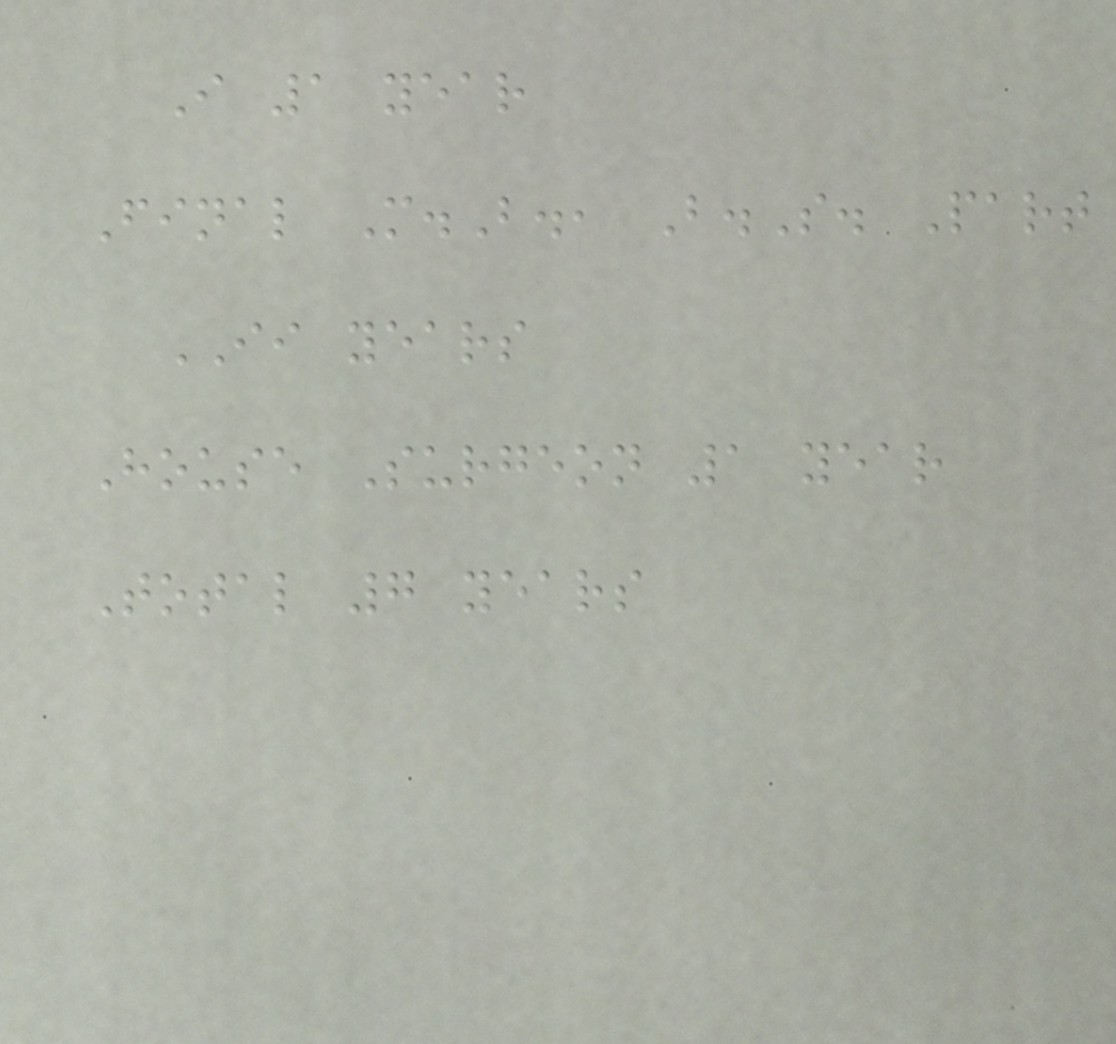I 1 year
Final M.B., B.S. Part
II years
House Surgeon 1 year
Total 7 years
